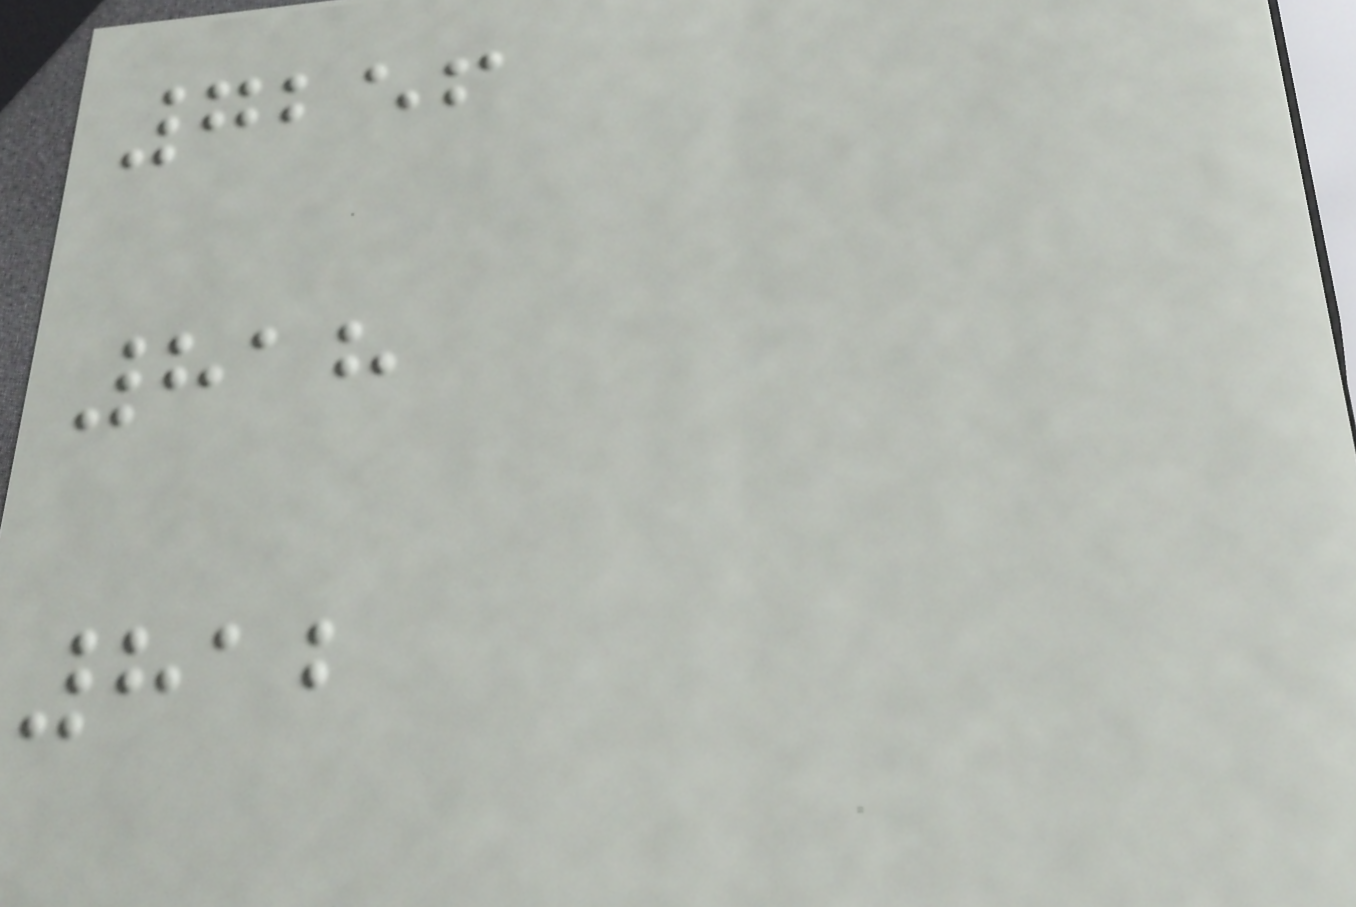7256
818
812
